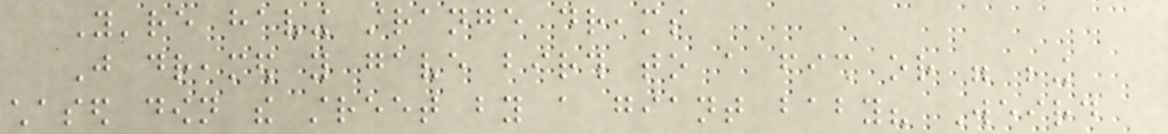You're having strange dreams
Just dreamed you gave birth to a fish or were being
chased down the street by a giant baby? Weird
